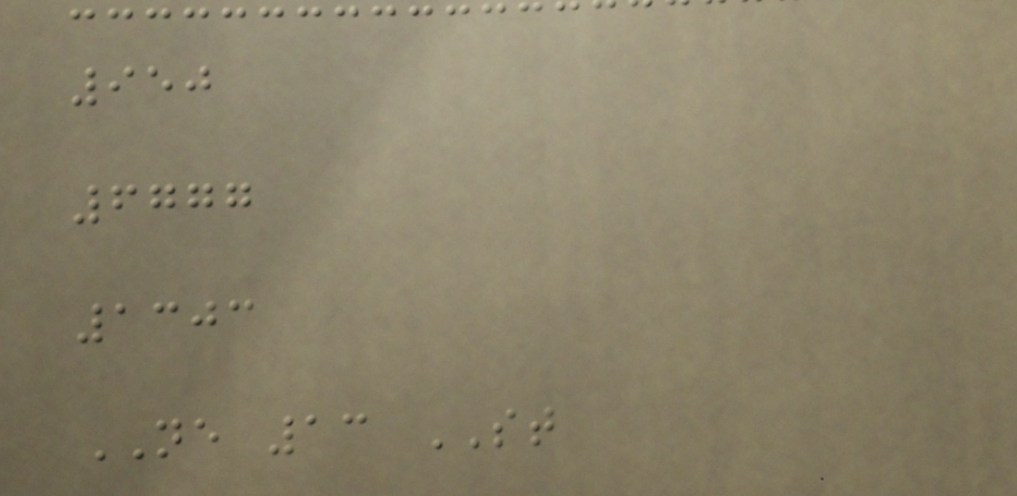950
6777
1303
NE 13 ST
